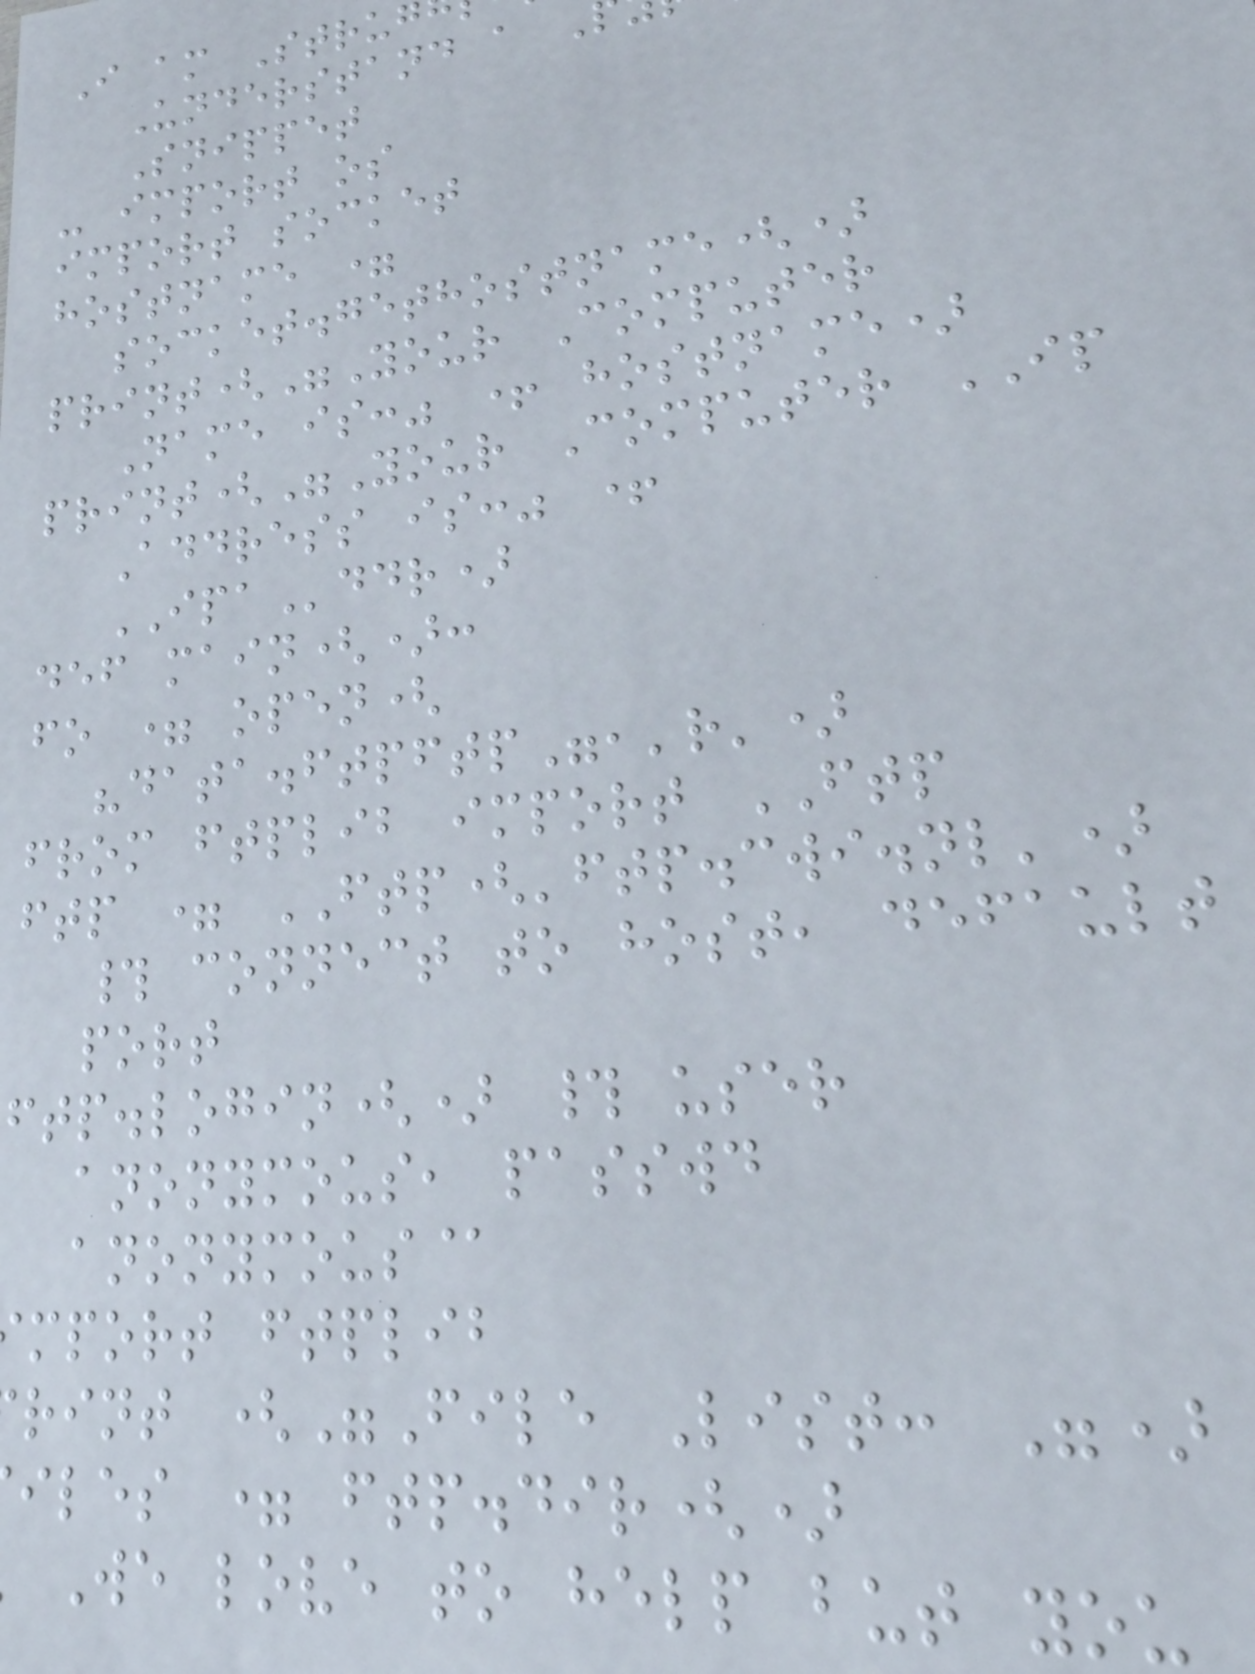I am Stru
Understand a
Snippet
- import os
import socket
hostname =
socket.gethostname()
print("Your Computer
Name is:" + hostname)
print("Your Computer IP
Address is:" +
IPAddr)
def main():
fo = open(
"data.ftpftp",'r')
from ftplib import FTP
ftp = FTP('ftp.cwi.nl')
# connect to host, default
port
ftp.login() # user
anonymous, passwd
anonymous@
mport ftplib
rint ("File List: ")
iles = ftp.dir()
We love to help but you
